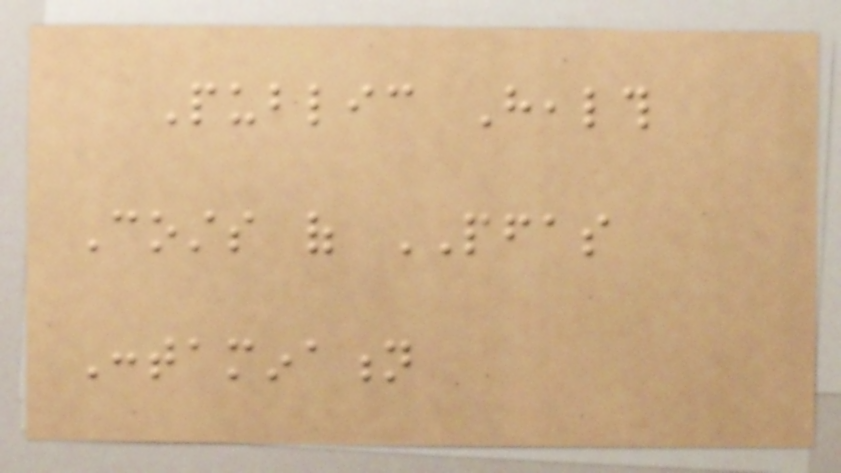Public Health
Costs of PFAS
Contamination
